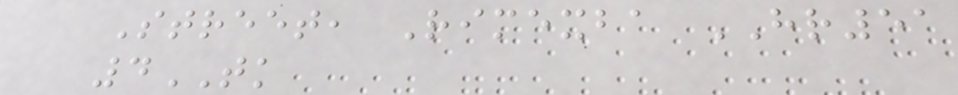Street, Rimexba HR51
4TK
